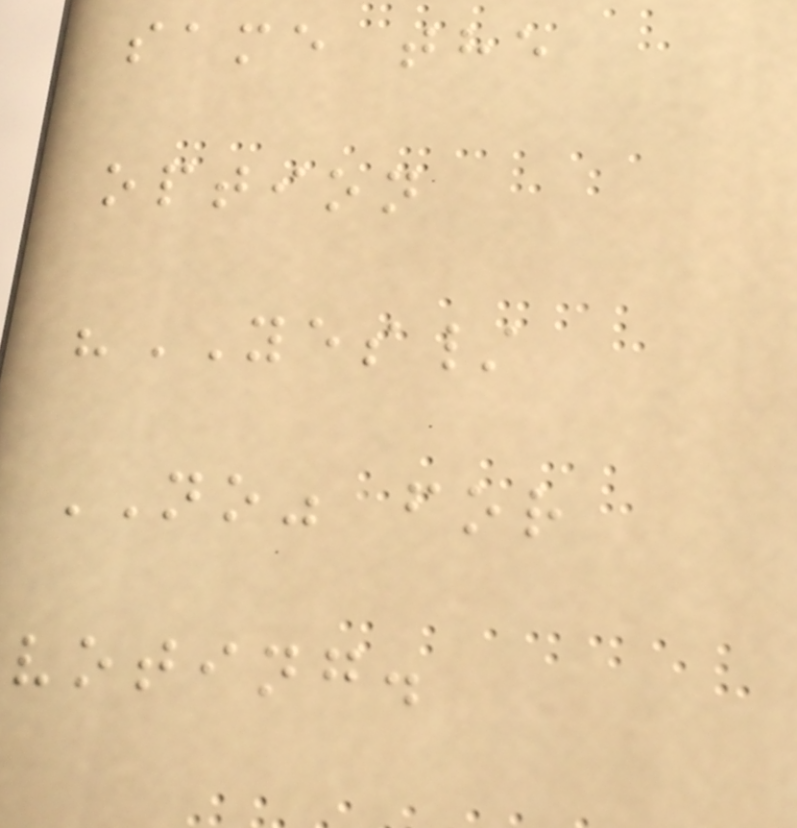same the
option
"YES/
NO" for
voting.
